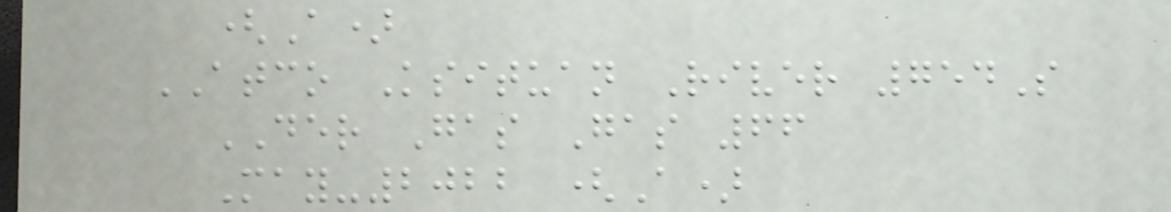(A)
ATCO Ksituan River 754S
DER Gas Gas 66
May-2022 (A)
